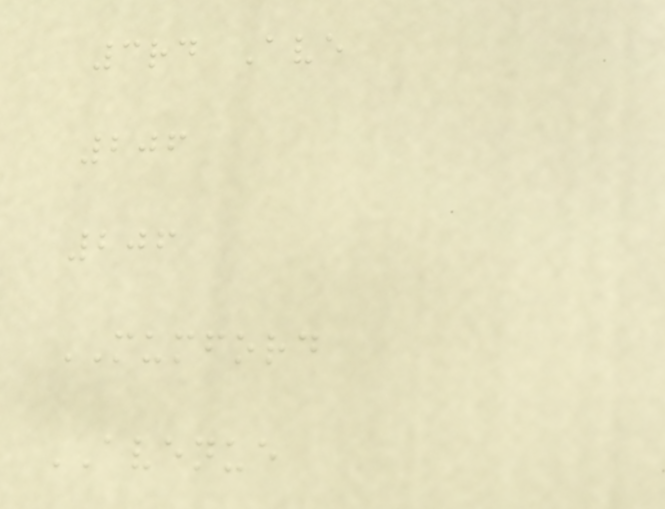3rd Ave
206
206
MUMFORD
AVENUE
